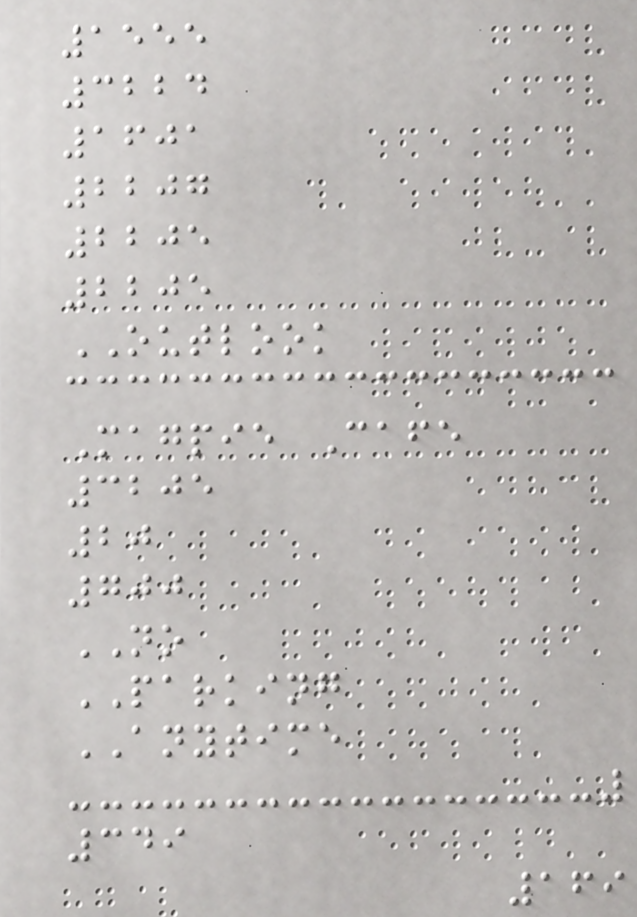1555
3224
1601
2207
2205
2205
OUTLOOK
Magpie Cafe
3205
20
700
NO
PARKING
ANYTIME
349
169
